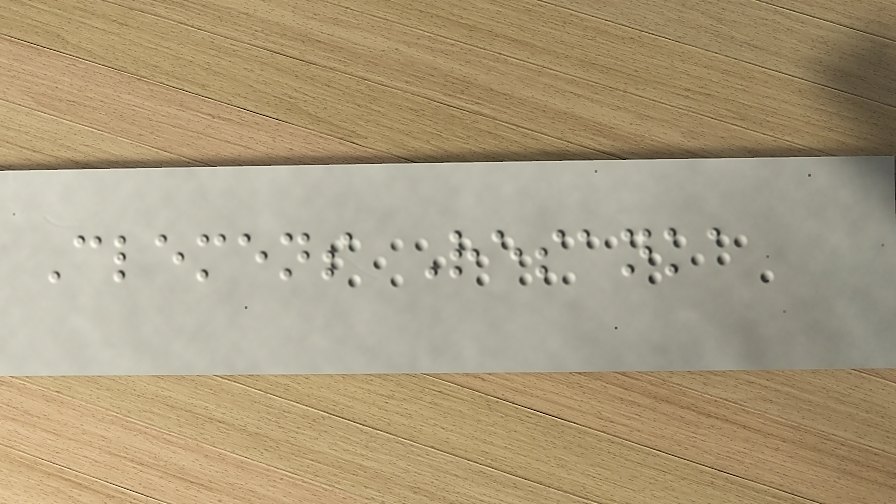Clemens Resanka
